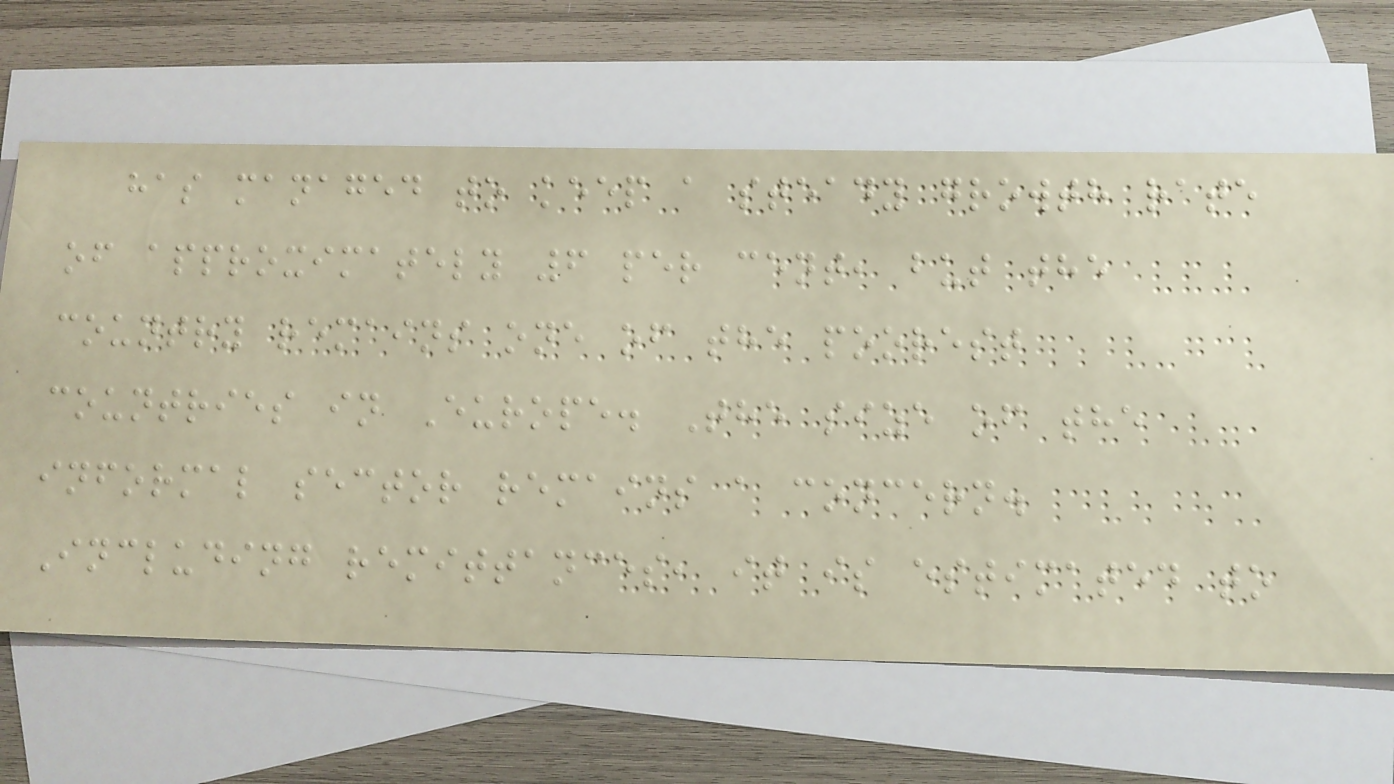has managed to keep a steady growth rate
of approximately 6 per cent, but the
country remains one of the poorest
countries in Europe. The size of the
informal sector remains a concern.
Including remittances, it is estimated to
